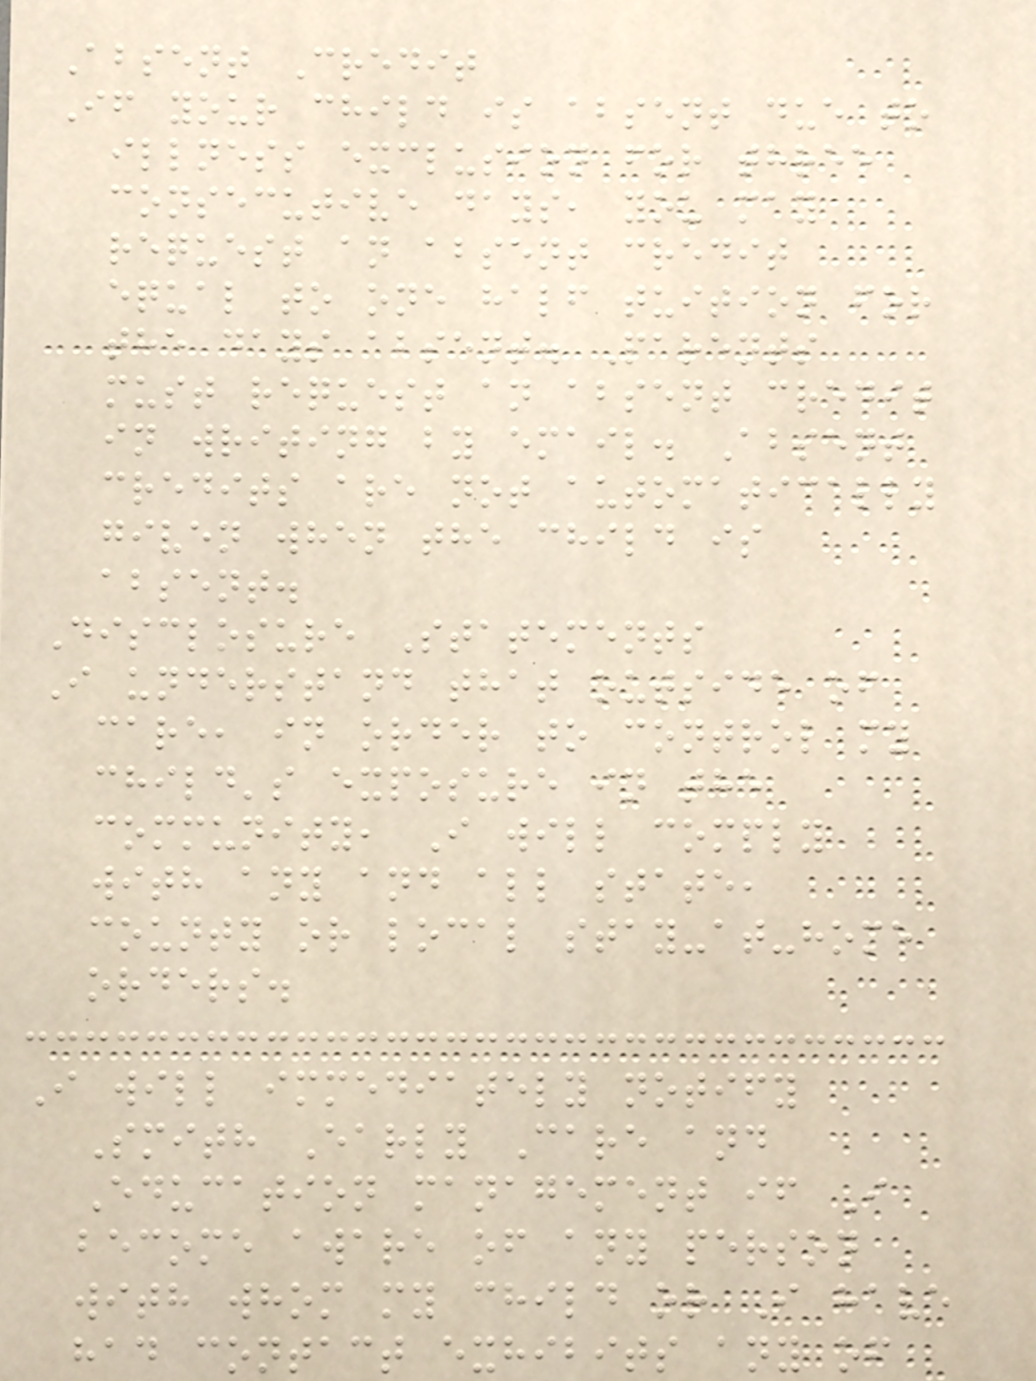Absent Credit
If your child is absent due to
illness exclusion for three
consecutive days, you may
request an absent credit
equal to one half tuition for
the days absent. Parents
must request an absent credit
in writing by email. Absent
credits are not automatically
given when the child is
absent.
Disclosure Statements
I understand that outside of
care, in order to control my
child's exposure in the
community, I will comply
with any and all state,
county or local stay-at-home
orders.
I will immediately notify
Smith Early Care and
Education management if I
become aware of any person
with whom my child or I have
had contact exhibits any of
